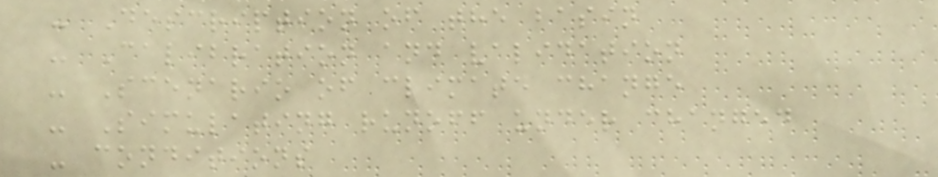- Description of the basin
- Calibration and validation
- Scenario of climate change
- Simulating runoff under changed
- conditions
